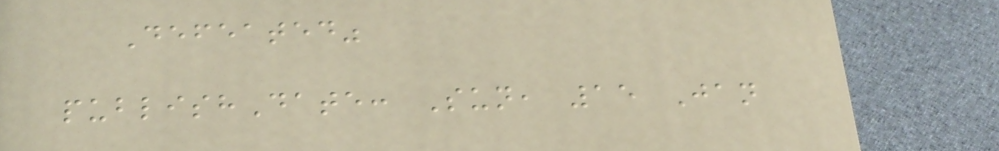Defeated"
publishDate: Sun, 15 Jan
